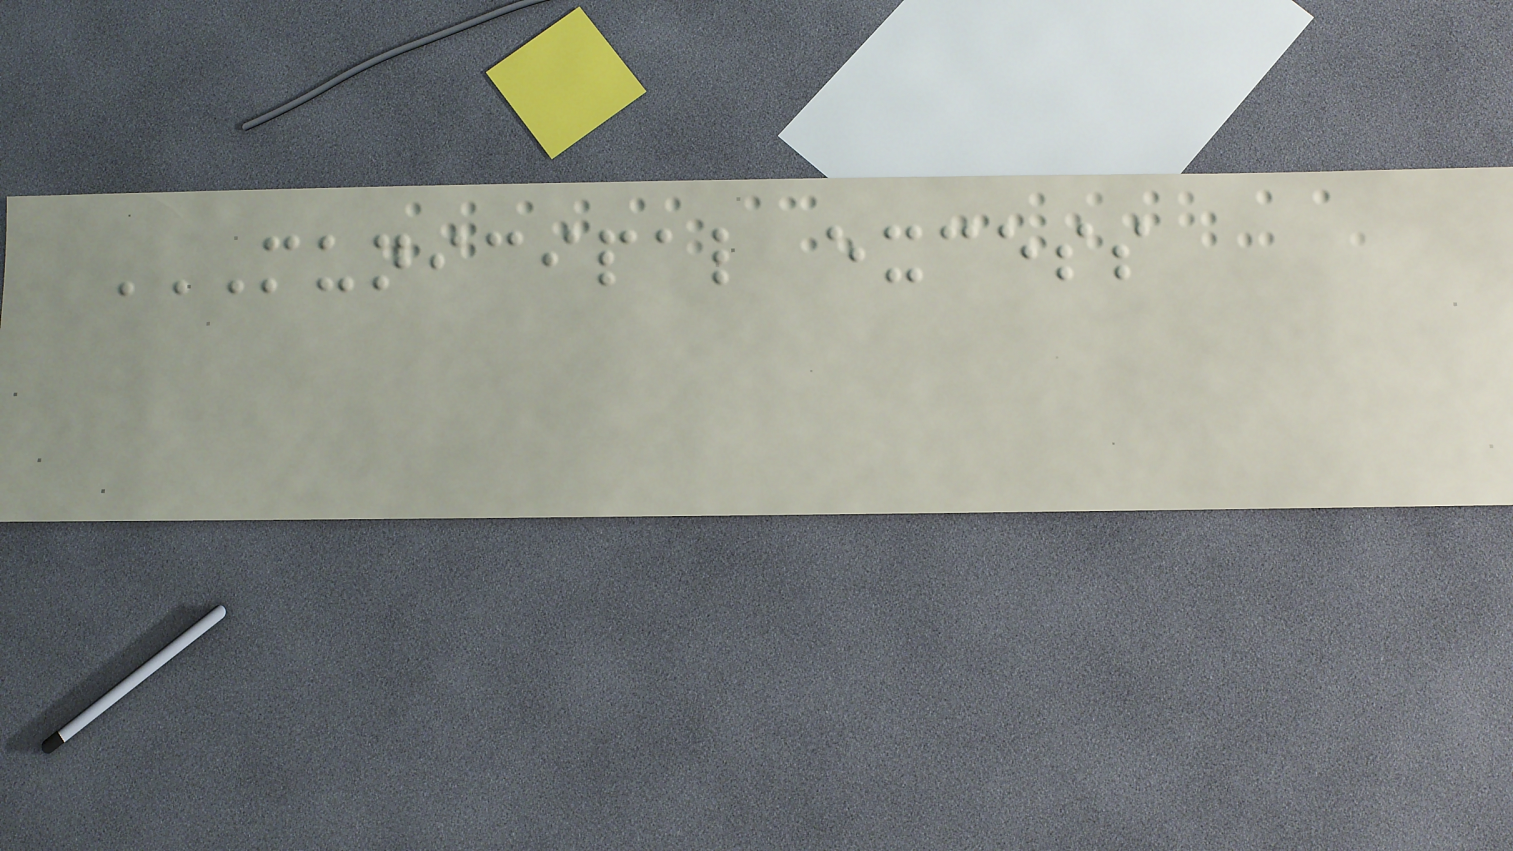MUNICIPAL EXCESS
